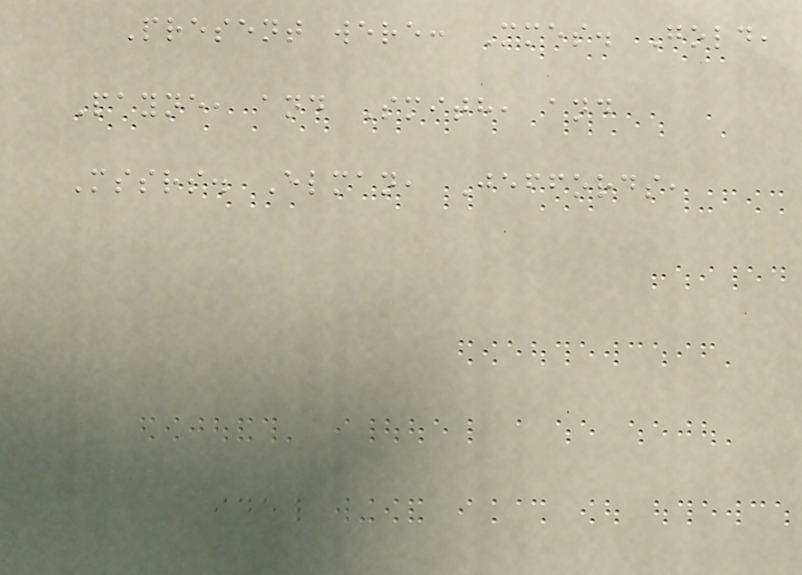Present were: Mmes. Gold,
Payne, and Smith, and
Mssrs. Elman, Jeffords,
